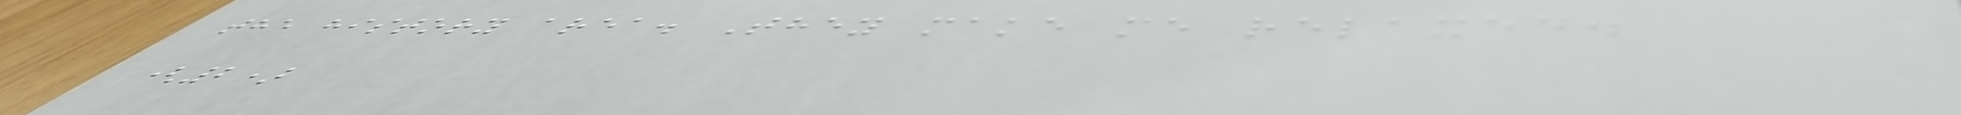the history area. They make me relaxed.
(2)
